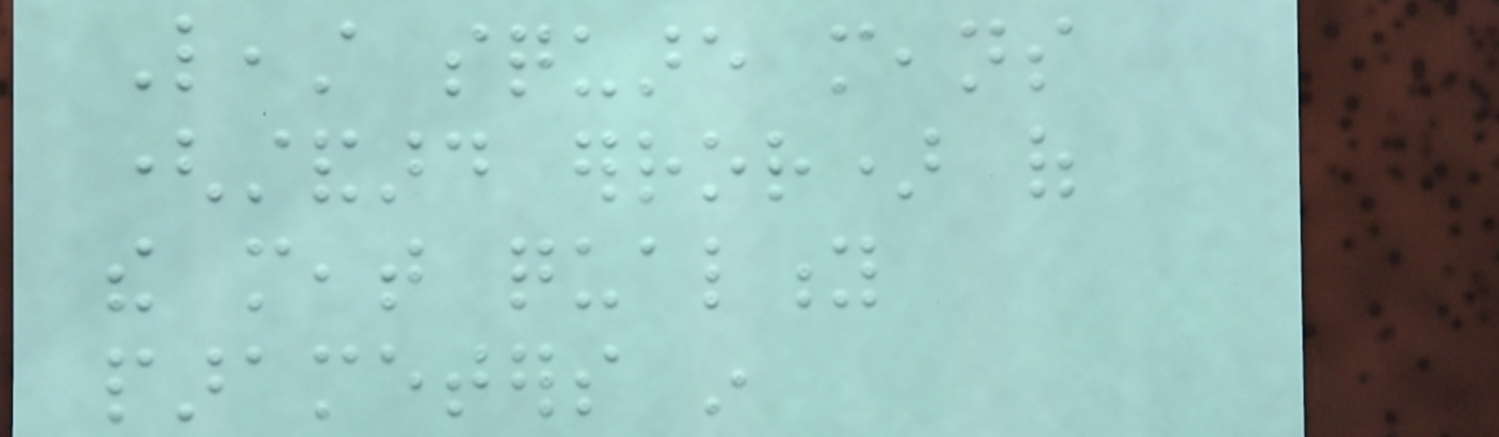Least square means
(standard error) of
the meat quality
parameters in
